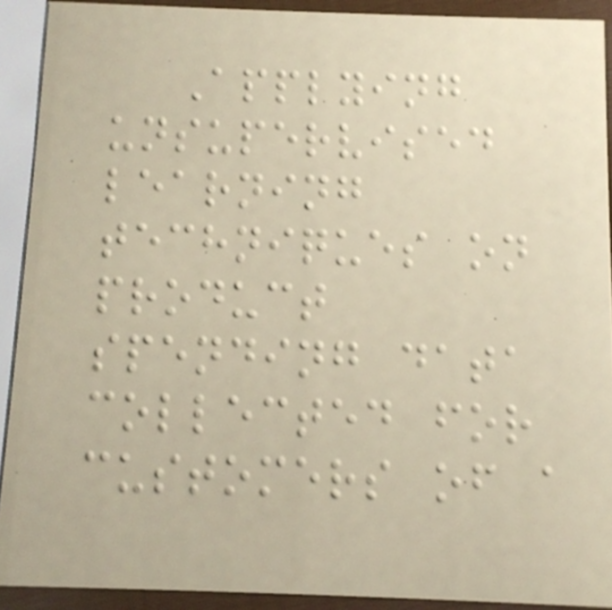Applying
unsupervised
learning
techniques on
product
spending data
collected for
customers of a
